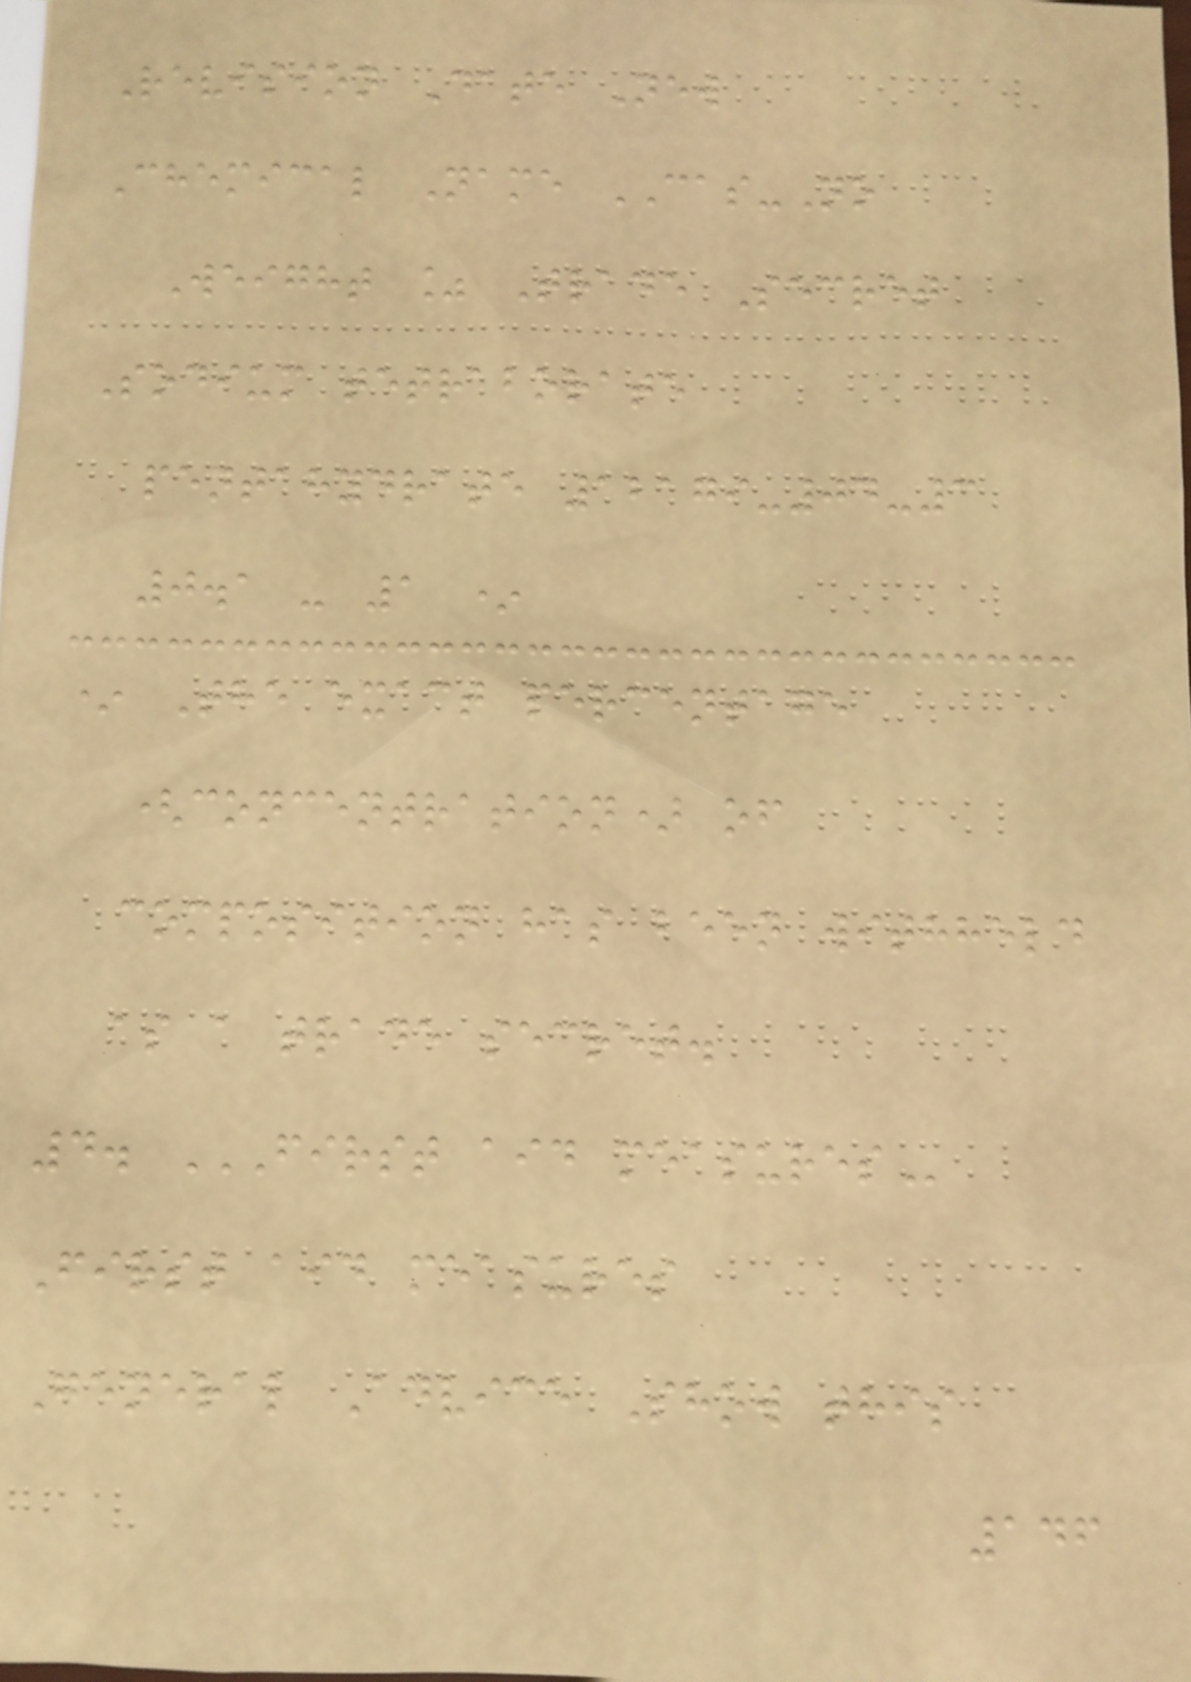Revision Date New
Chemical Name CAS-No
Weight % Trade Secret
Sodium tetraborate
pentahydrate 12179-04-3
0.1 - 1 *
* The exact percentage
(concentration) of
composition has been withheld
as a trade secret.
4. FIRST AID MEASURES
First aid measures
General Advice Show this
146
